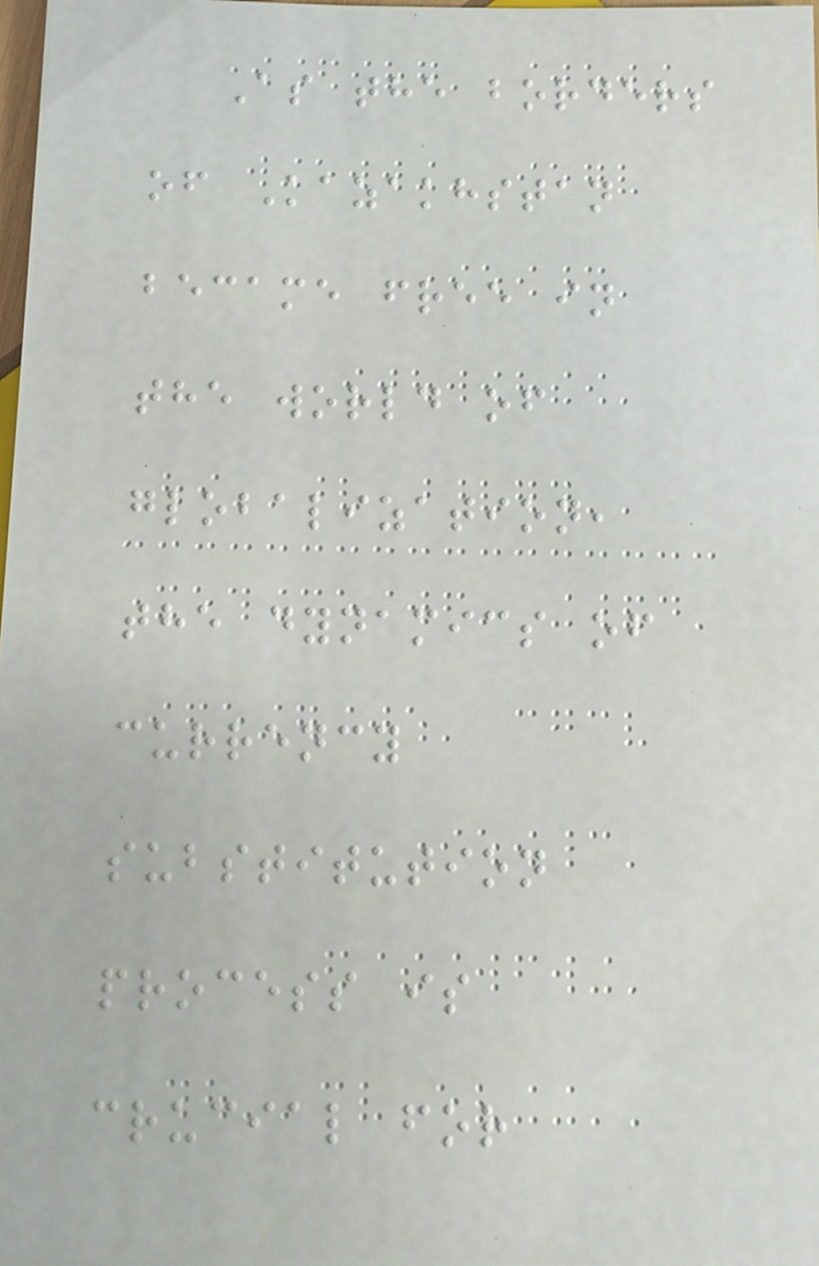As the borders
of Kazakhstan
became free in
the world of
globalization,
the dynamics of
currency
substitution
process is
crucial for
